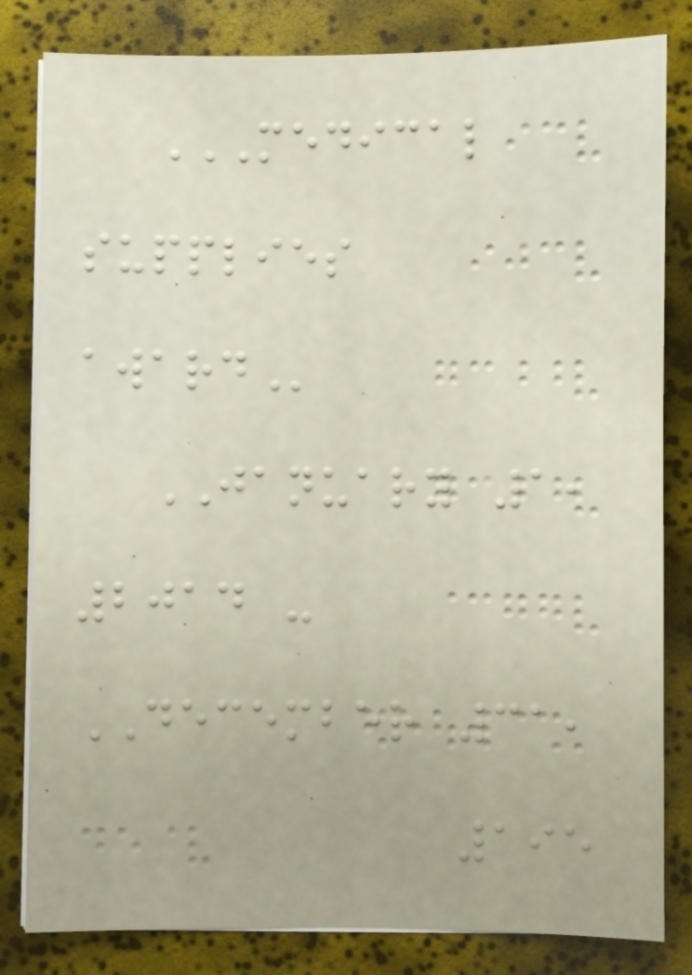MEDICAL
SUPPLIES
AWARD
JANUARY 1,
2014 -
DECEMBER 31,
195
